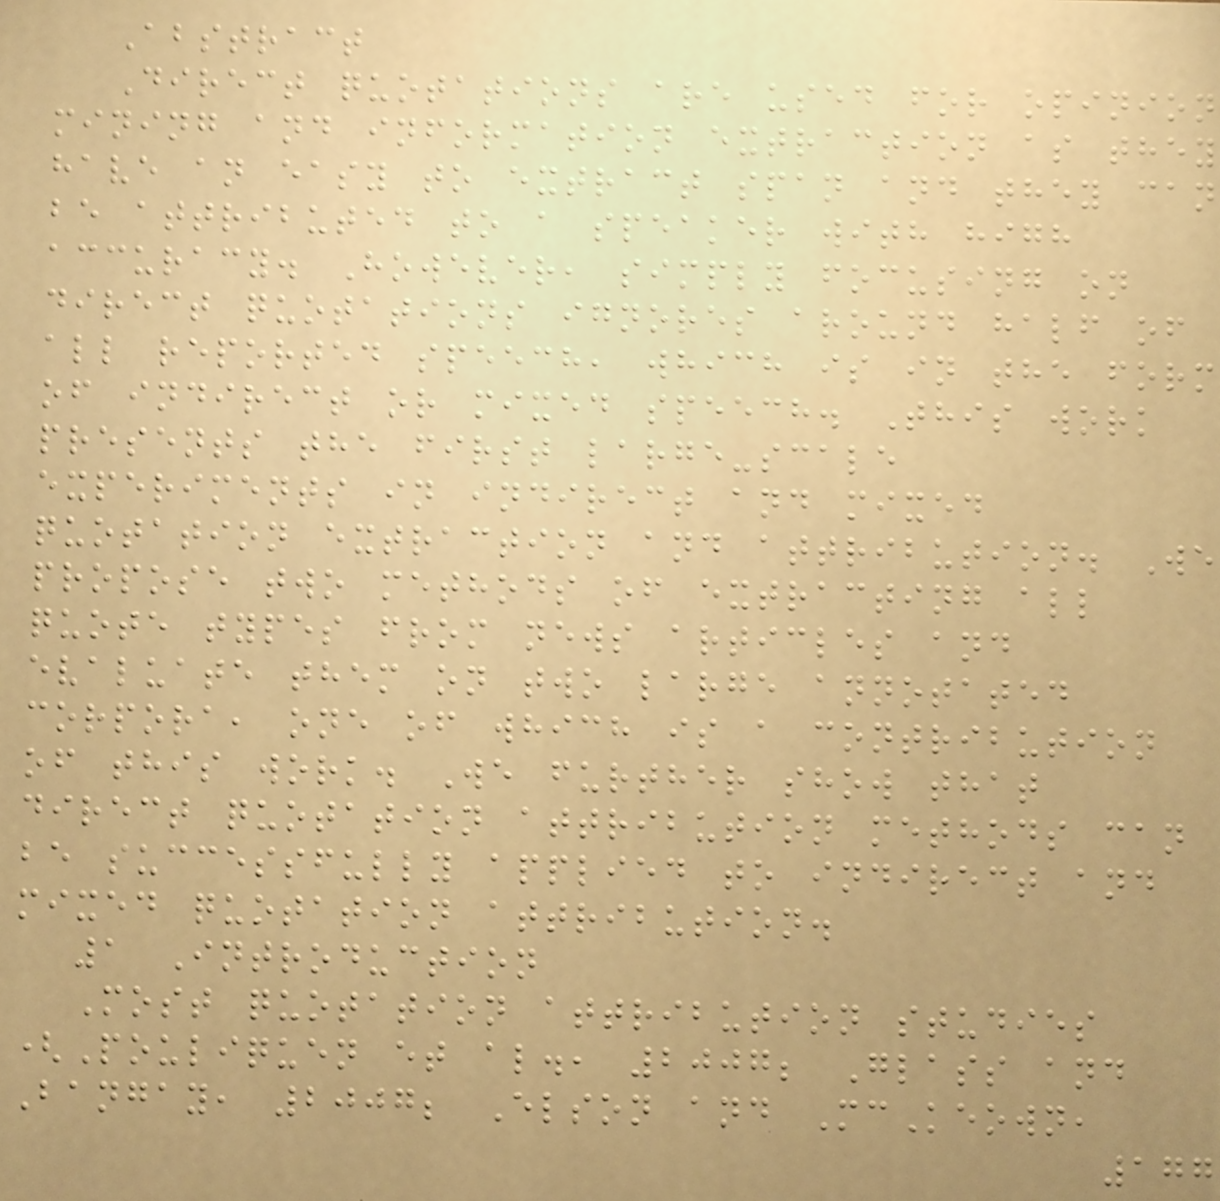Abstract
Direct quotations are used for opinion
mining and information extraction as they
have an easy to extract span and they can
be attributed to a speaker with high
accuracy. However, simply focusing on
direct quotations ignores around half of
all reported speech, which is in the form
of indirect or mixed speech. This work
presents the first large-scale
experiments in indirect and mixed
quotation extraction and attribution. We
propose two methods of extracting all
quote types from news articles and
evaluate them on two large annotated
corpora, one of which is a contribution
of this work. We further show that
direct quotation attribution methods can
be successfully applied to indirect and
mixed quotation attribution.
1 Introduction
Most quotation attribution studies
(Pouliquen et al., 2007; Glass and
Bangay, 2007; Elson and McKeown,
177
